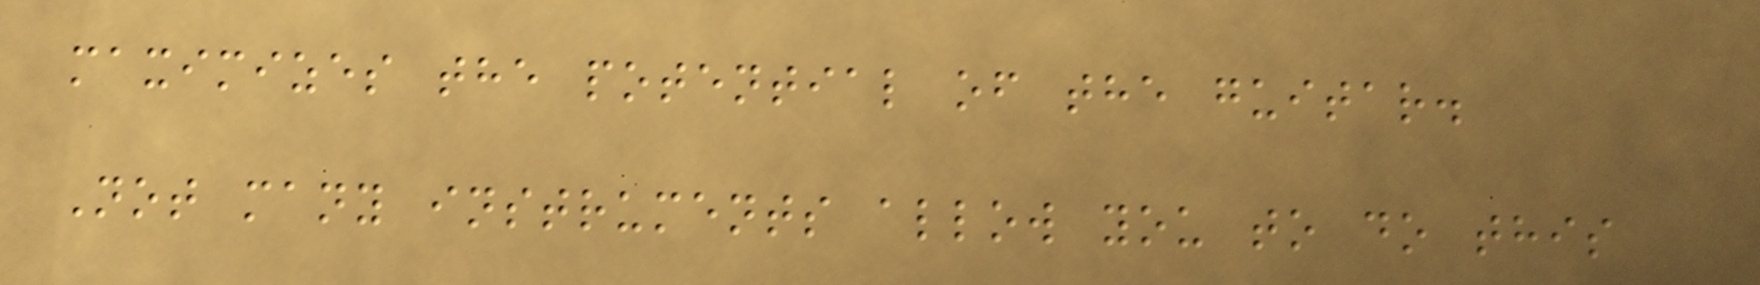maximizes the potential of the guitar.
Not many instruments allow you to do this
